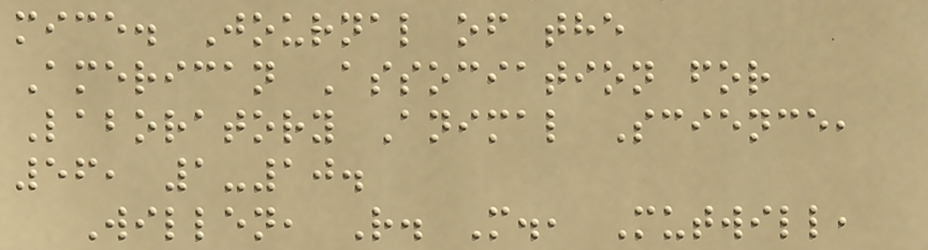mice. Journal of the
American Association for
Laboratory Animal Science,
56, 1-10.
Willen, R. M., Mutwill,
